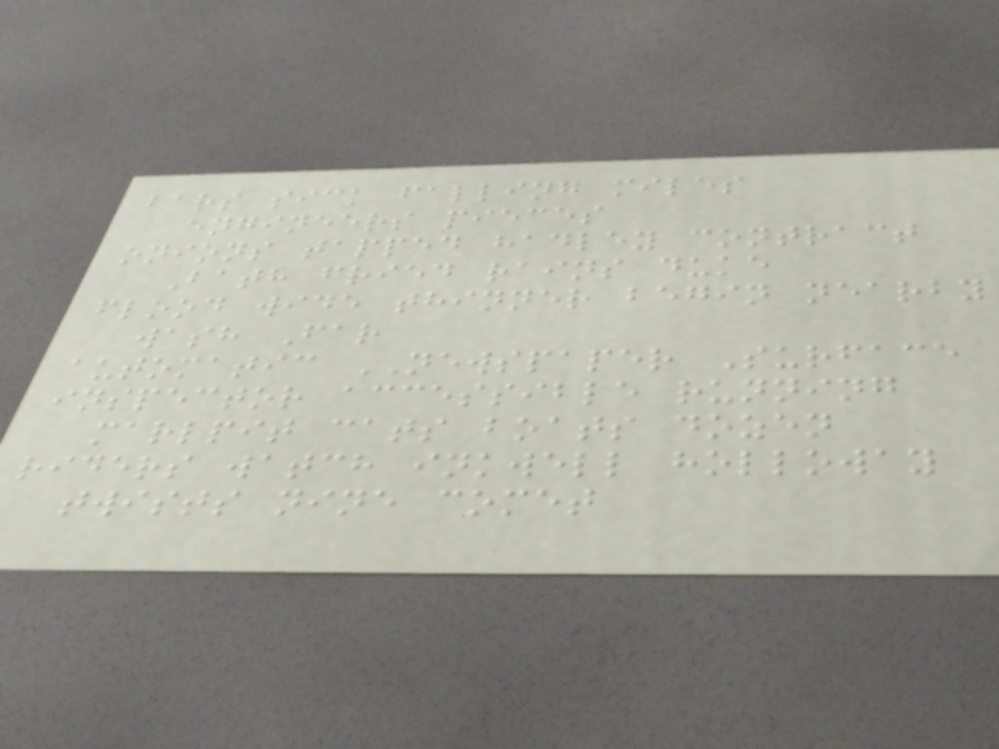bars sick falling miles
engineers pieces
onions tapped hadley contract
Bath fried rains duke
flood wide thinner begin nearby
wash Far
automatic NEWSPAPER Surface
inspector accessible running
marlpit cats boats dozen
riders watch inkwell holloway
twists nine comet
